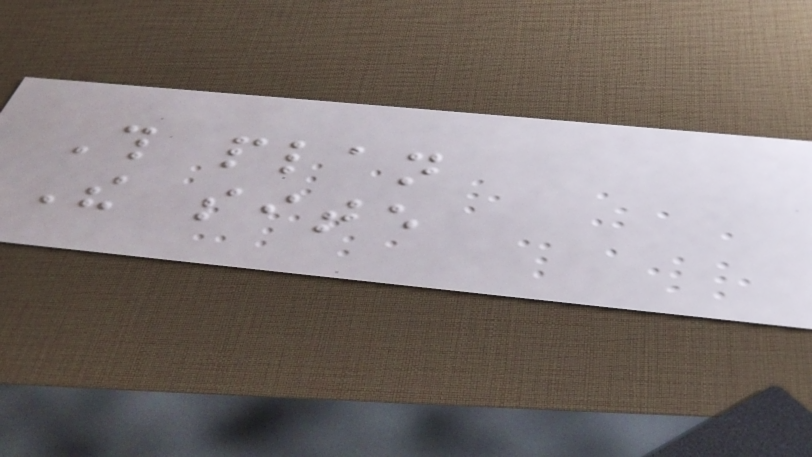This plan
The site
